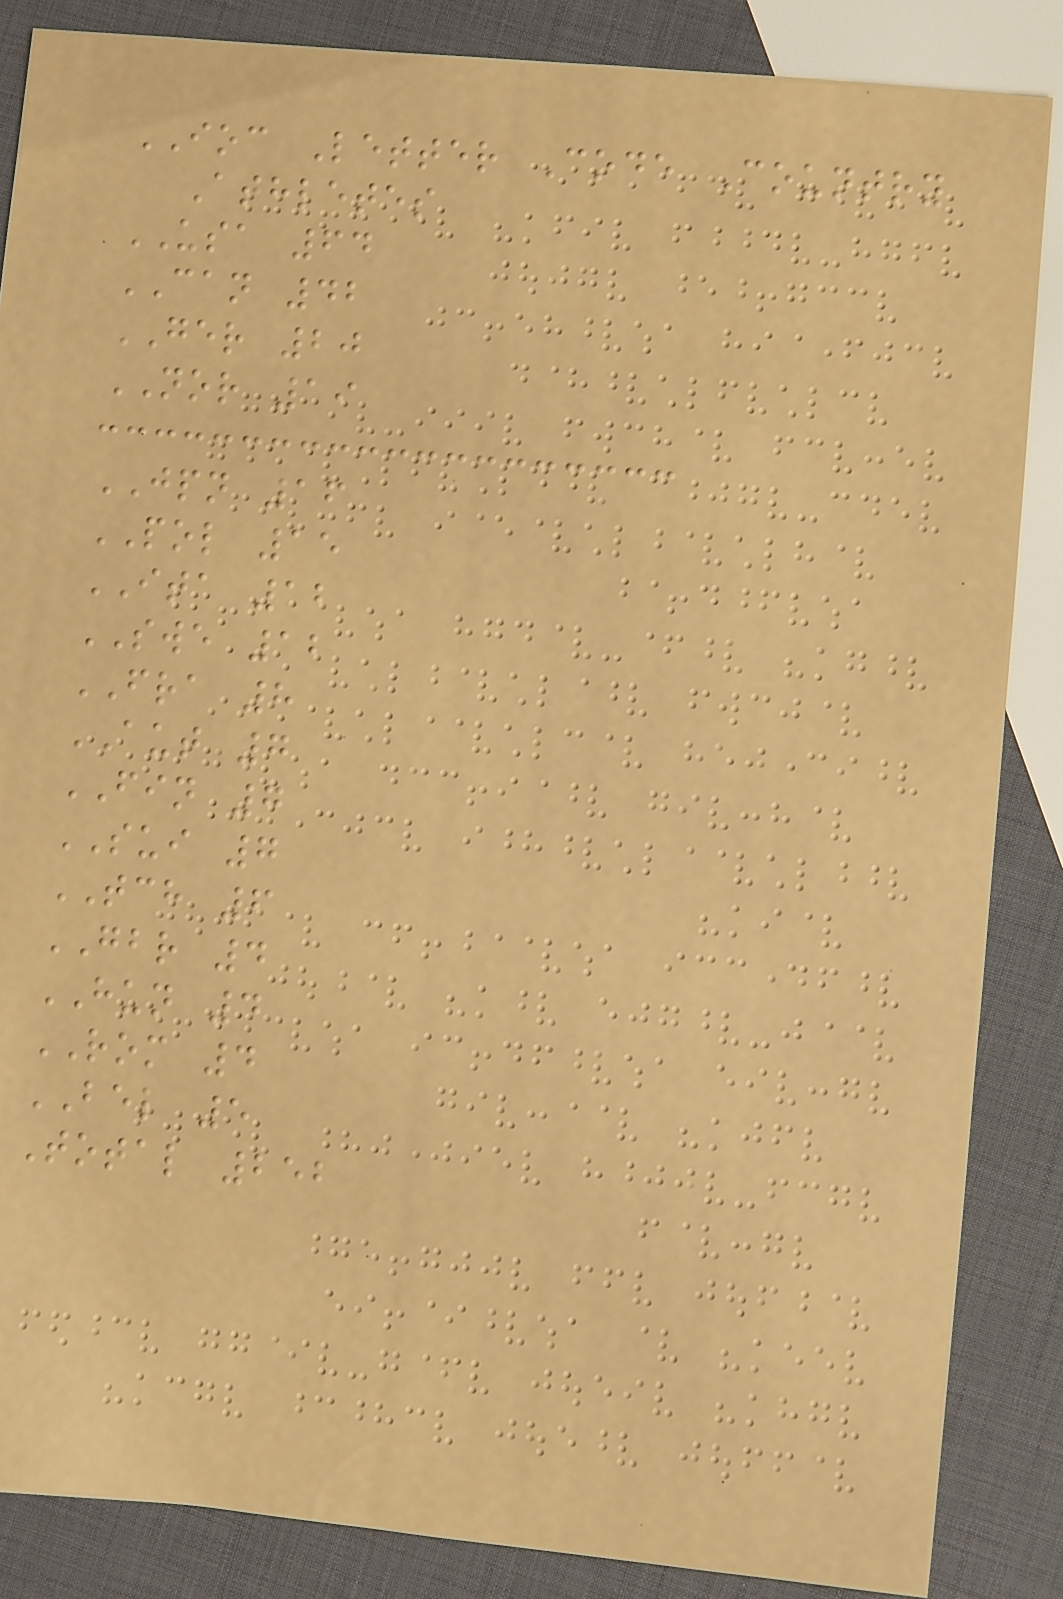IOC Letter Code Country
Athletes
USA 64
CAN 42
GER 20
NOR 19
JPN 16
POL 15
ITA 12
SWE 12
FRA 8
AUT 7
FIN 7
SUI 7
TCH 6
GBR 4
HUN 4
ROM 4
BEL 5
Total 252
